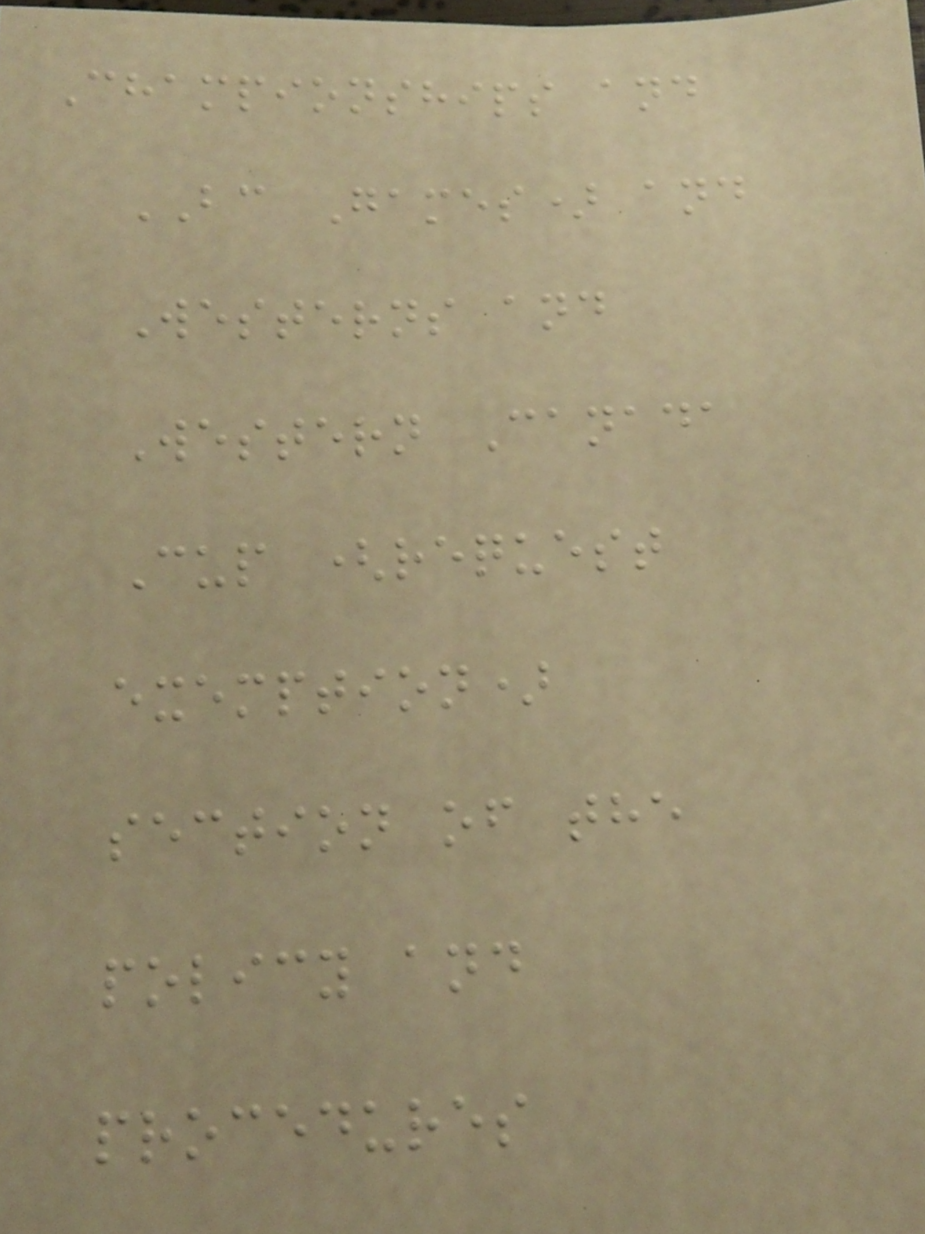Championships and
BC Games) and
Westerns and
Western Canada
Cup (request
exemption)
section of the
policy and
procedures
